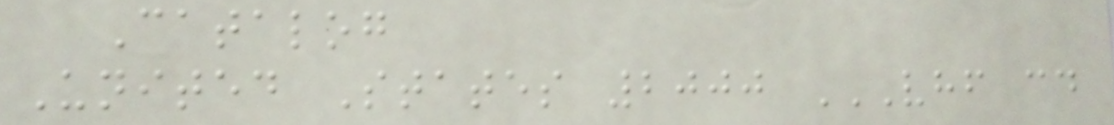Catalog
United States 2000 VHF CD
